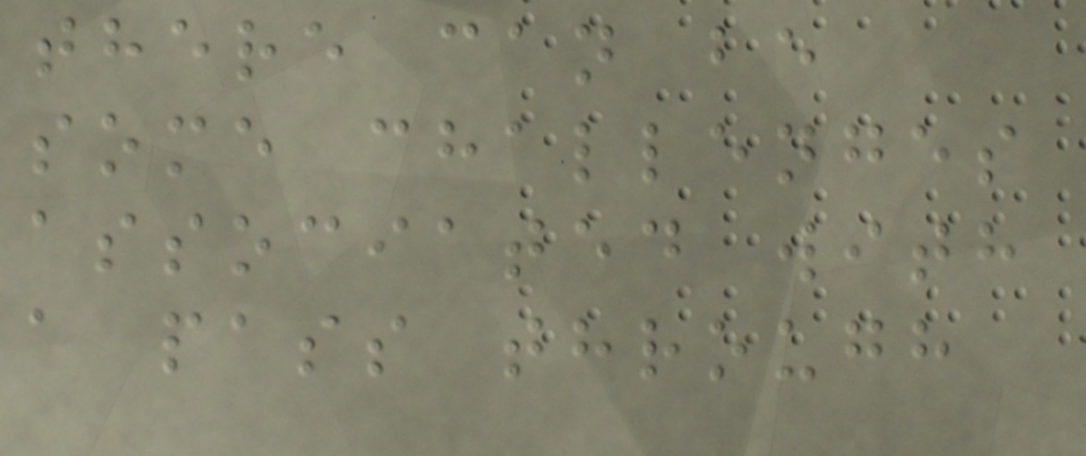there can be
some challenges
associated with
a pass through
